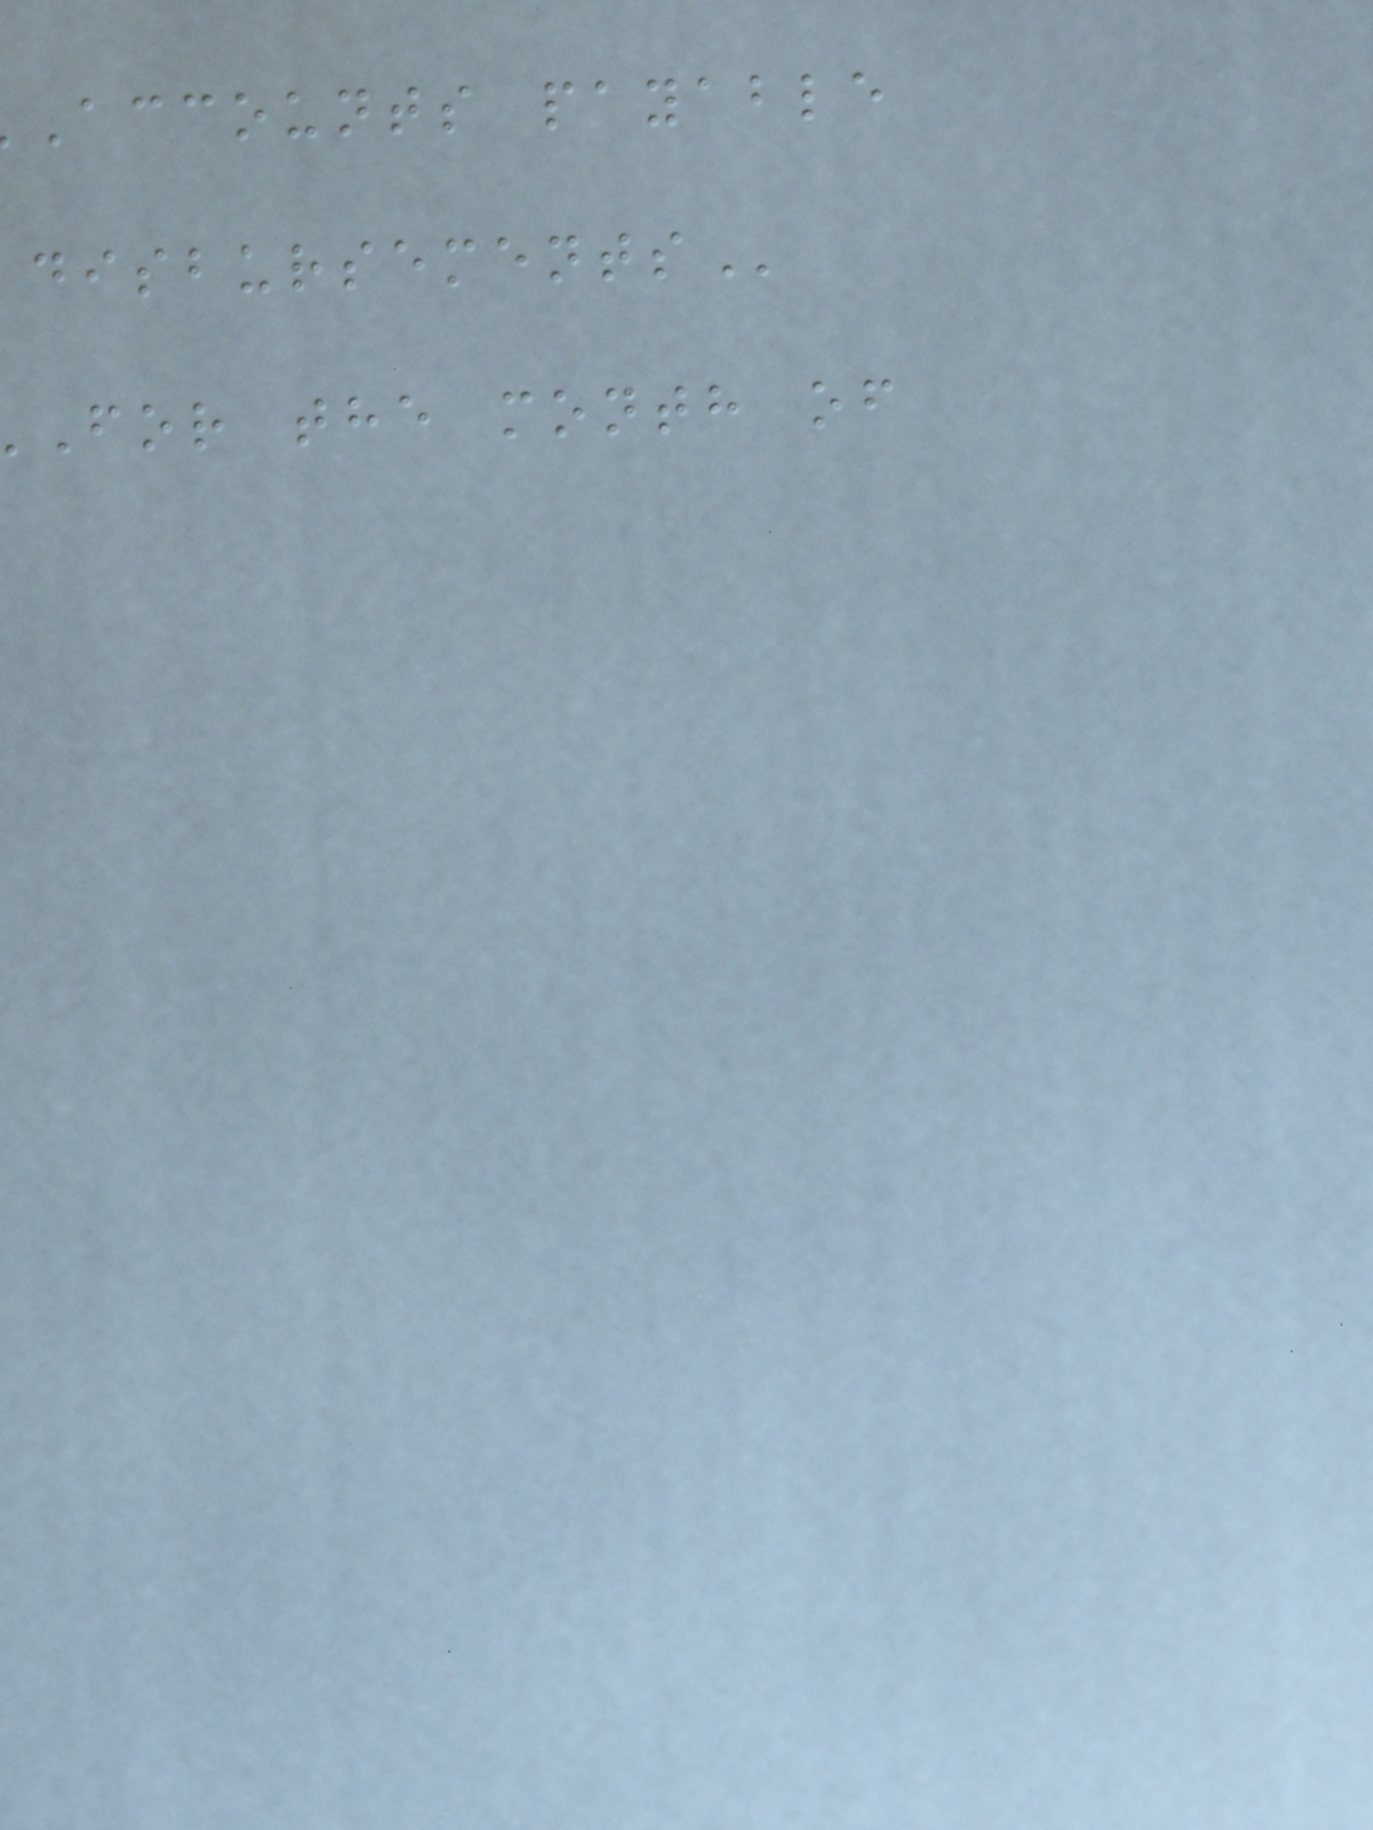accounts payable
for the month of
